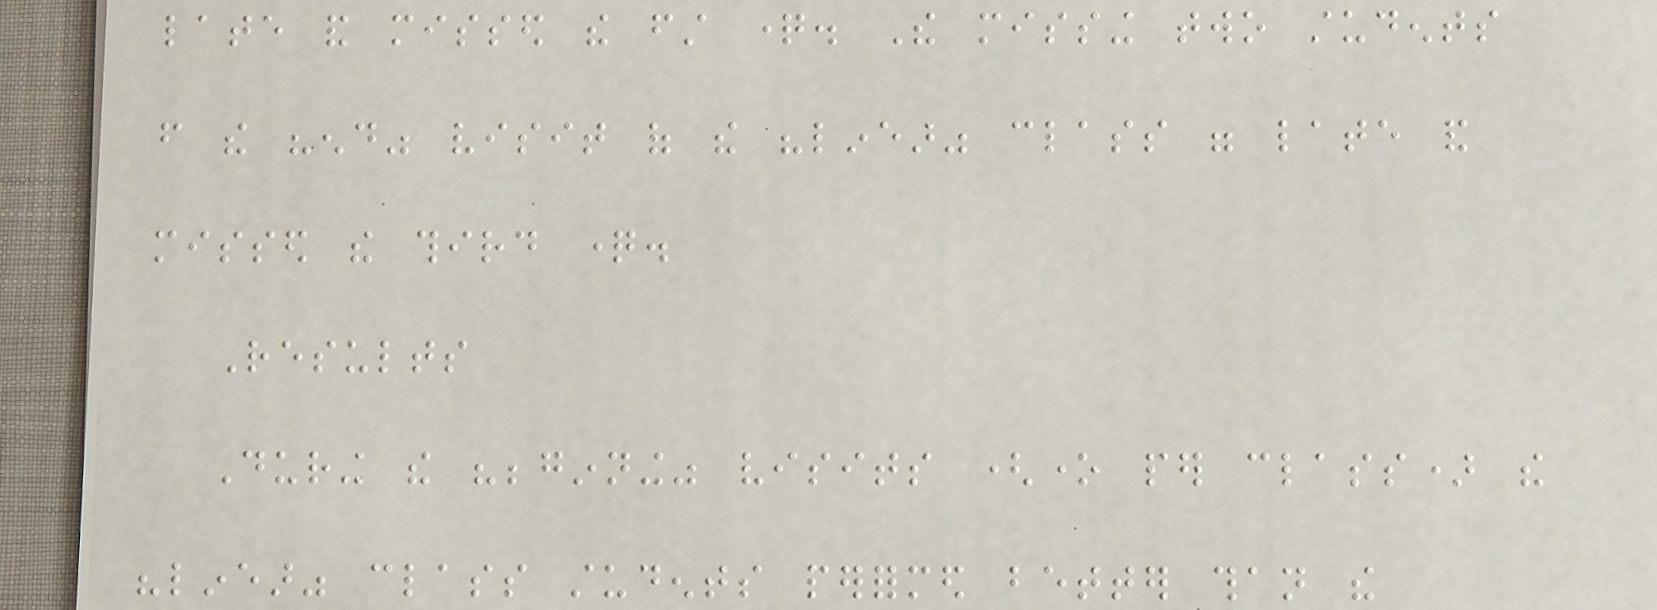late and missed the first question. The missing two students
from the "end" visit of the "linear" class were late and
missed the third question.
Results
During the "beginning" visits (one per class) the
"linear" class students performed better than the
